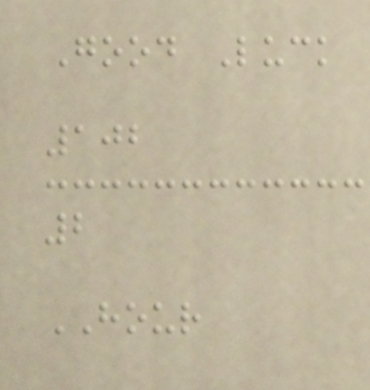Good Luck
102
2
HOUR
